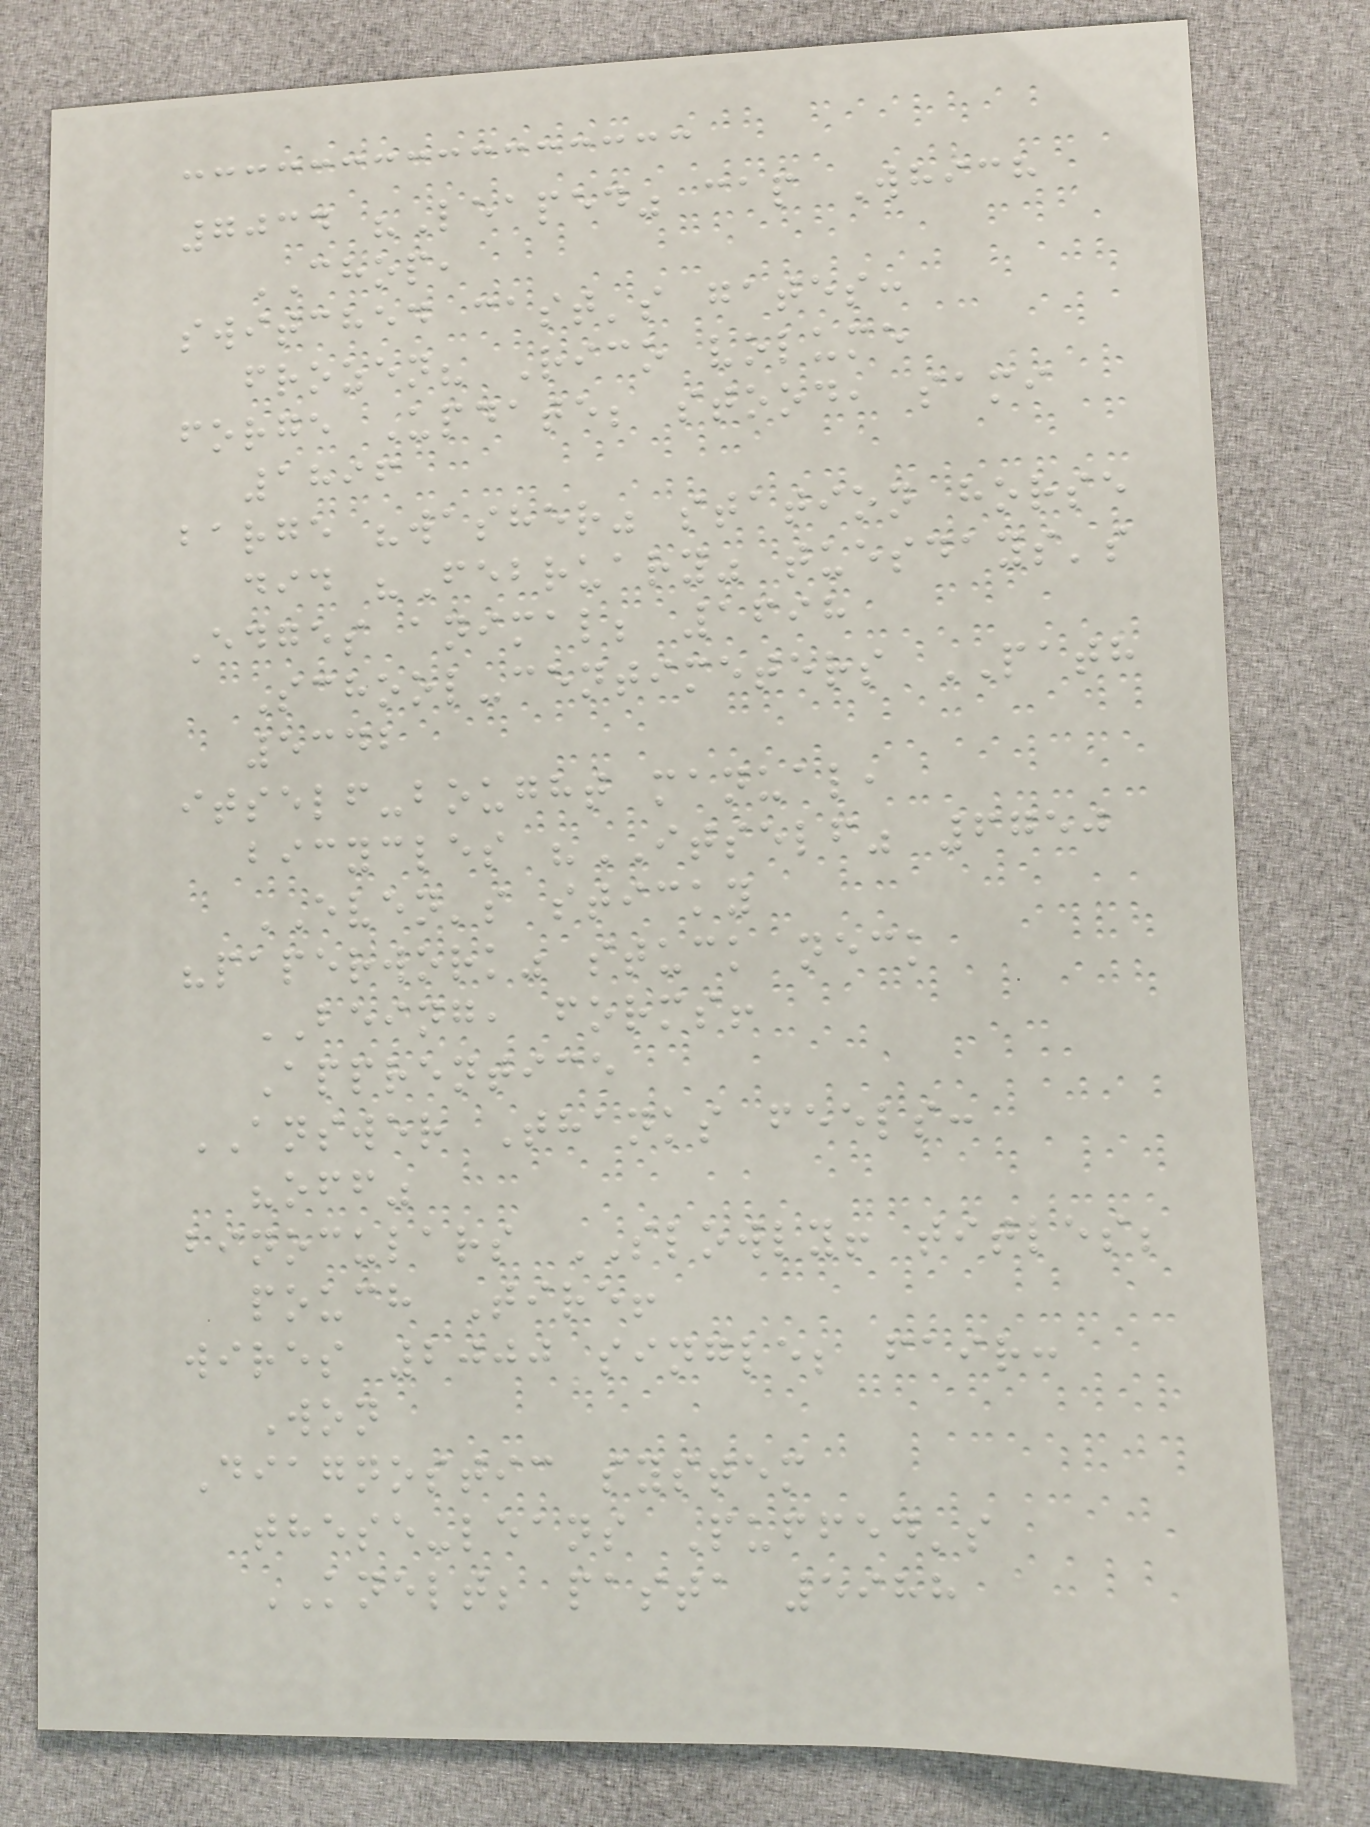7034 "Leaped" cap Which
CHOP,
switched cast's gates:
frozen? Rico volume
forge Update; stood, sami
1896
barge "washer" station horse
did "February" tuesdays's
Edges animal; 1698
School-centimeters PATH
5342
itself-bought manual,
bicycles "ITSELF" 6750
EVEN's sticky
"paperwork" stuck neck
BEING, forms!
Apprentice
ANSWER Thanks feels:
"off"
binoculars SLOWLY! titles;
pouch Tire!
wires 2000 single; fair:
Won
Diagnostic system
these-leans Puffed's
KNELT; pasta 5988
